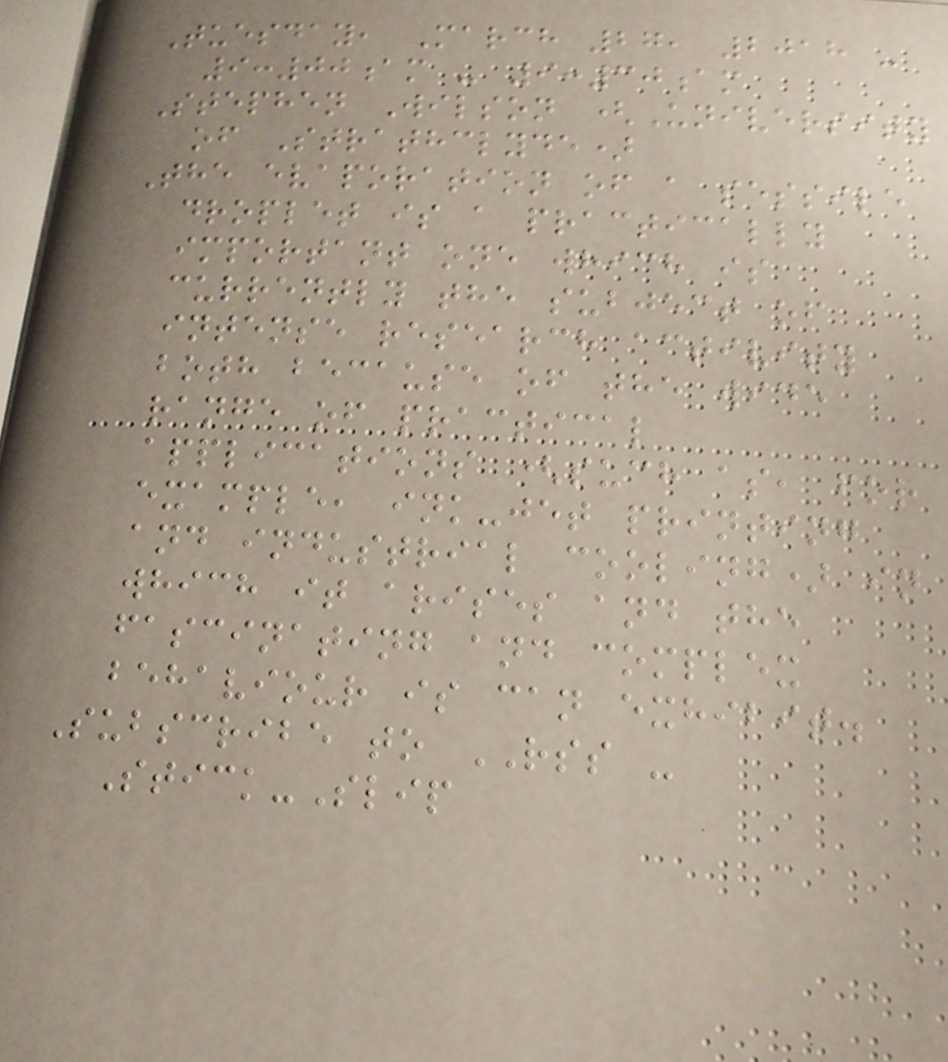Tuesday, March 27, 2018 -
9:00am - 9:30am
Stephen Wilson (University
of Strathclyde)
The evaporation of a sessile
droplet is a practically
important one which is
currently the subject of
intense research activity
both because of the wide
range of practical
applications (such as, for
example, ink-jet printing
and industrial cooling) in
which it arises and the
fascinating and complex
behaviour is can exhibit.
Subscribe to RSS -
Stick-Slip
